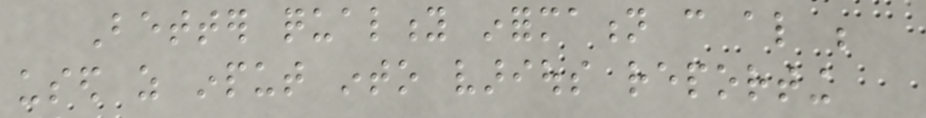Better quality information can also be
used as input into various reporting
